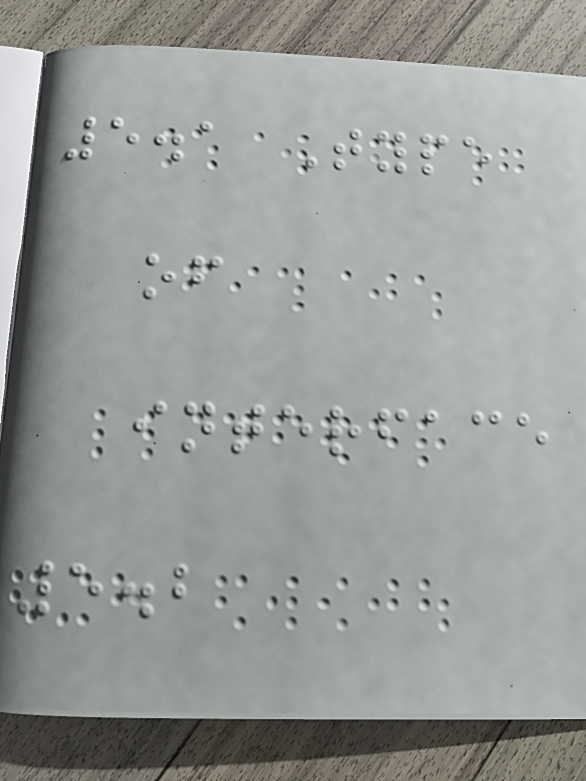5.1 Type
of
interface
5.2
